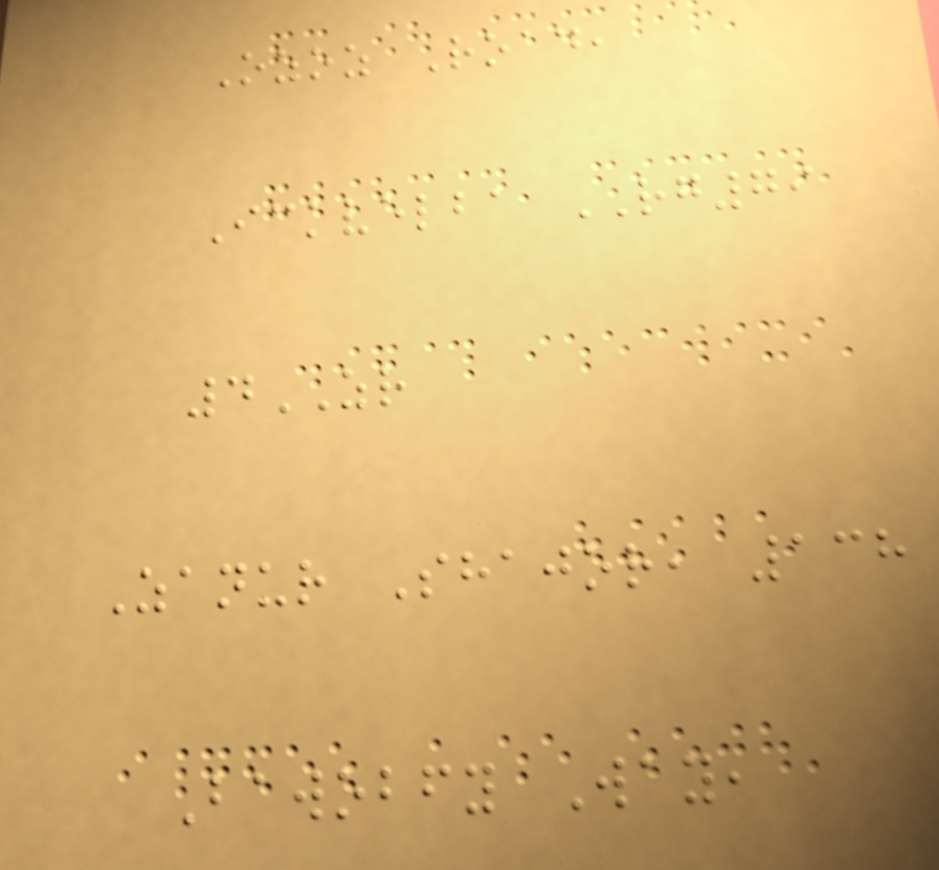Ozoz Road,
Ickvelba RG79
4ZR
Zanur Shajor, 138
Bawobfy Way,
